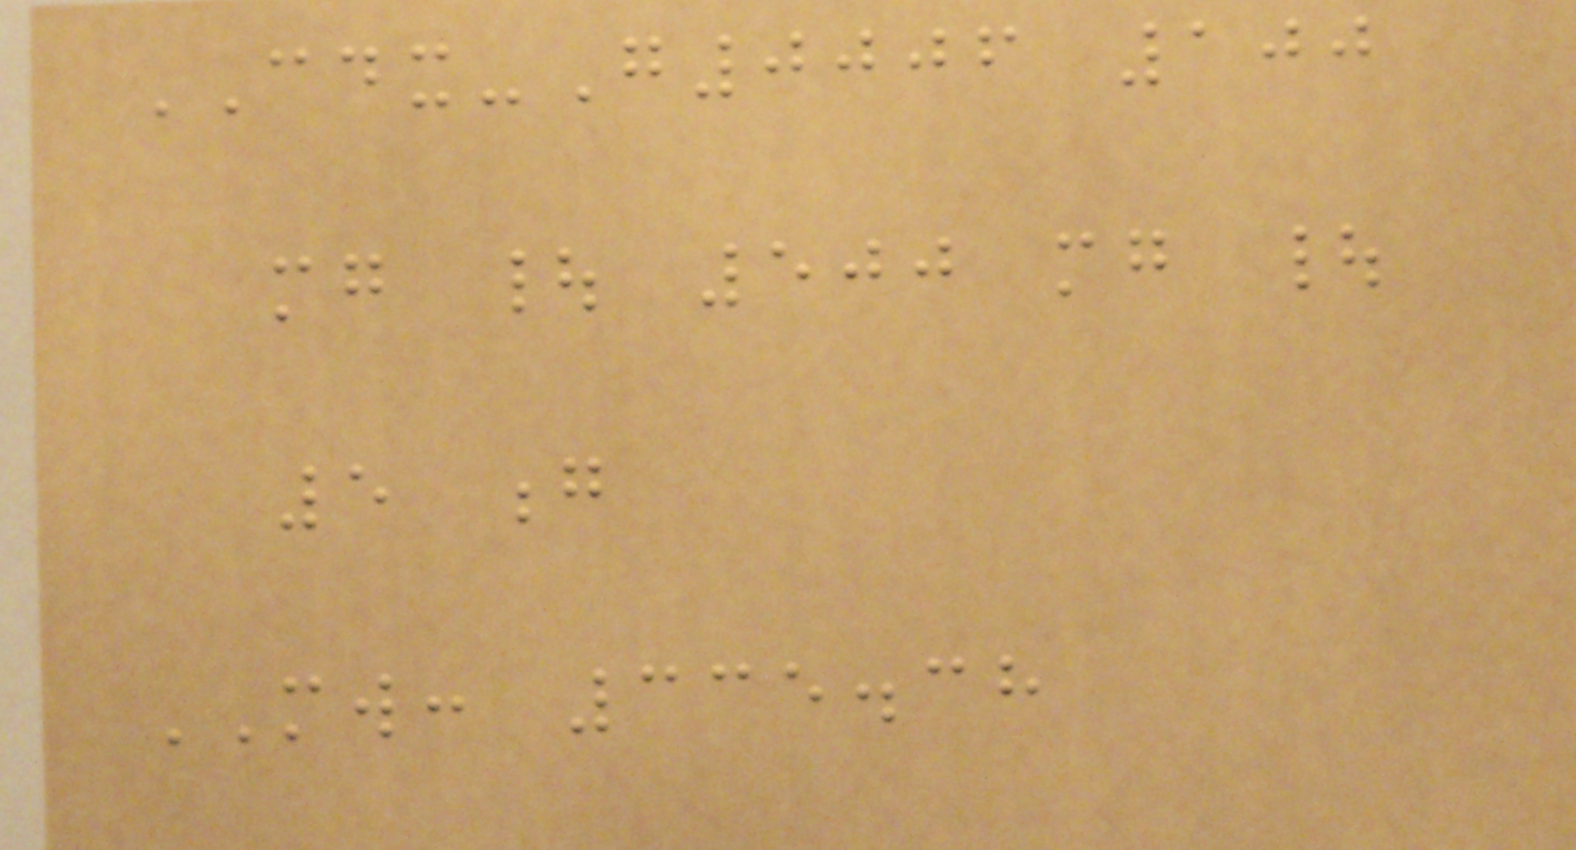CDX-G0006 100
mg | 500 mg |
5 g
MW: 335.38
